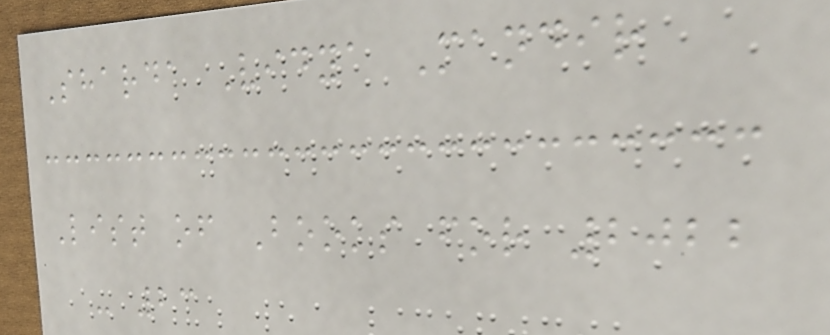Sharda Vidya Mandir
List of Books for 2022
- 23
